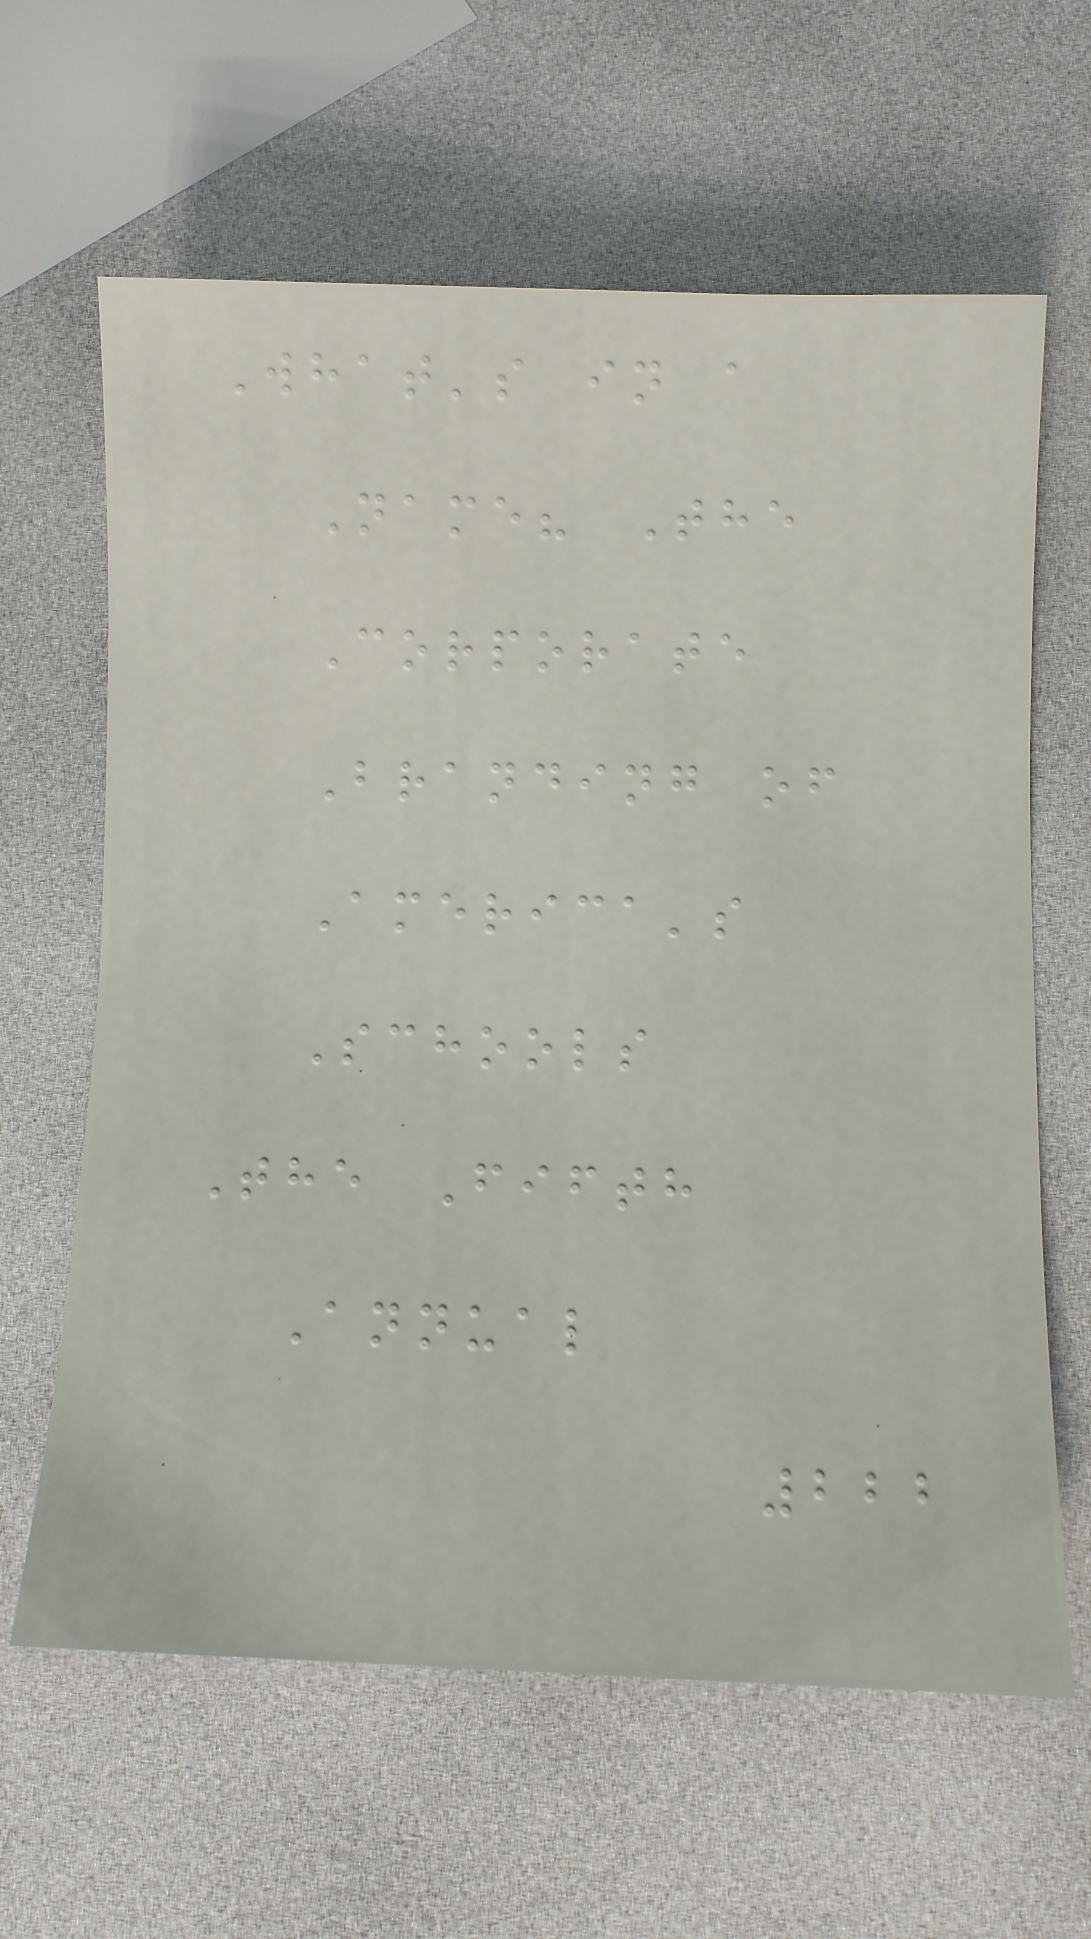What's in a
Name? The
Corporate
Branding of
America's
Schools
The Fifth
Annual
222
